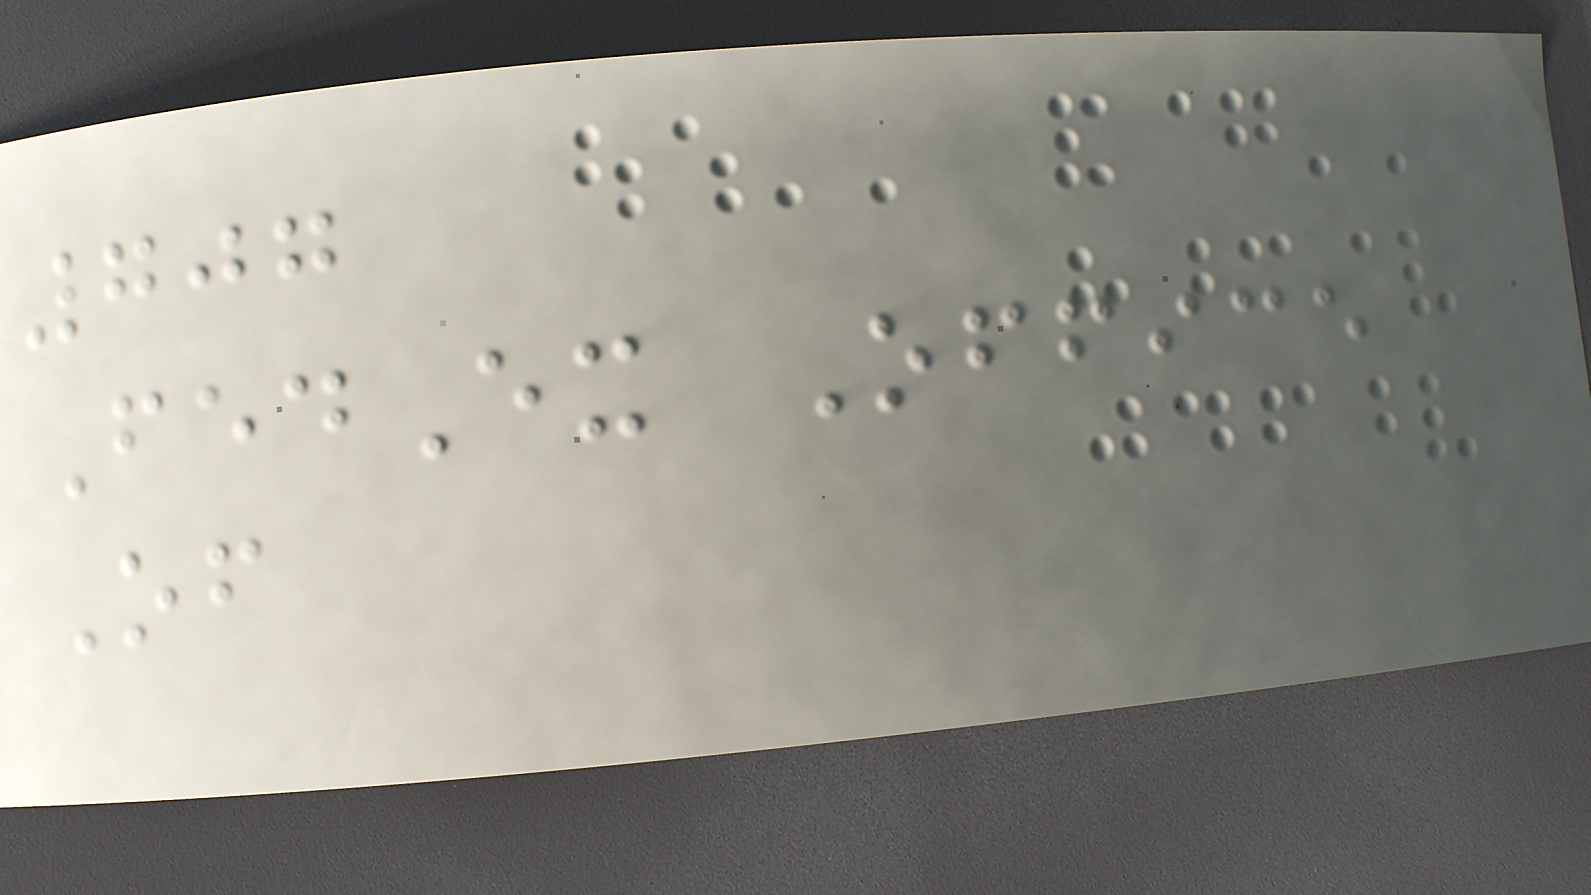707
FedEx Office
Of
